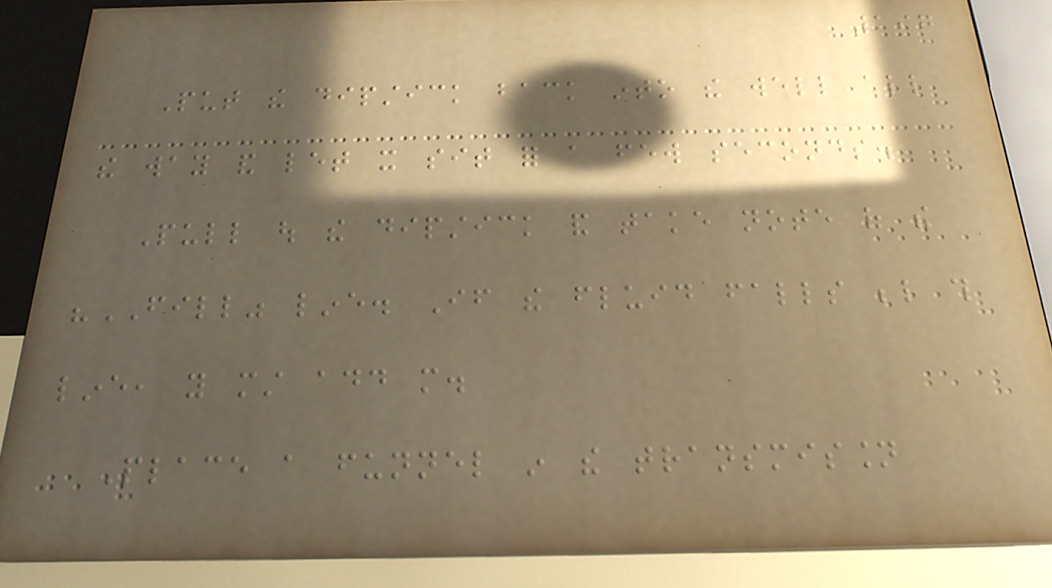197
Put the dipstick back into the well all
the way and let it sit for a few seconds.
Pull out the dipstick and take note of the
"FILL" line. If the fluid falls below this
line, you must add more.
Place a funnel in the transmission
